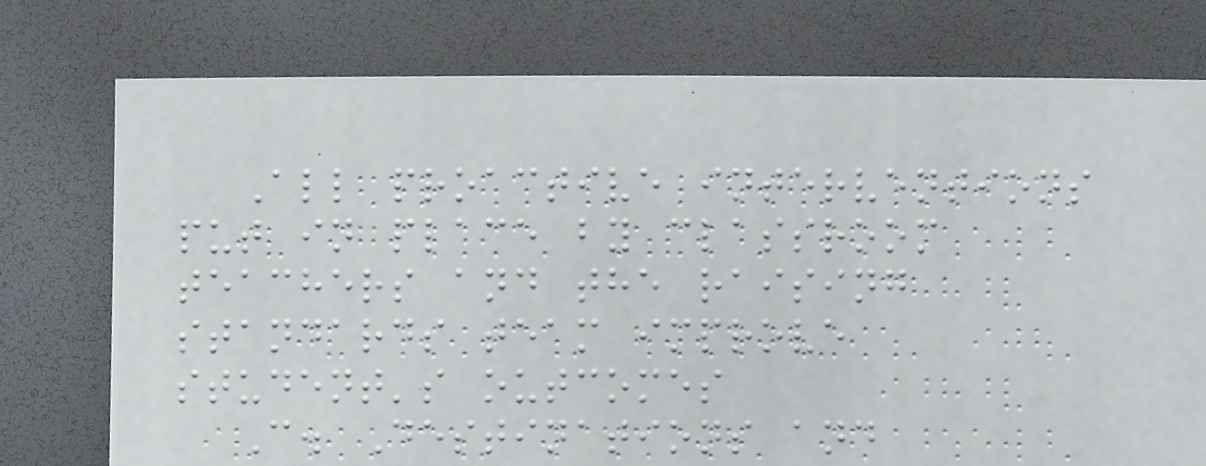All proactive interventions
put in place by classroom
teachers and the raising
standards team improve
student's outcomes
C. Destinations and
